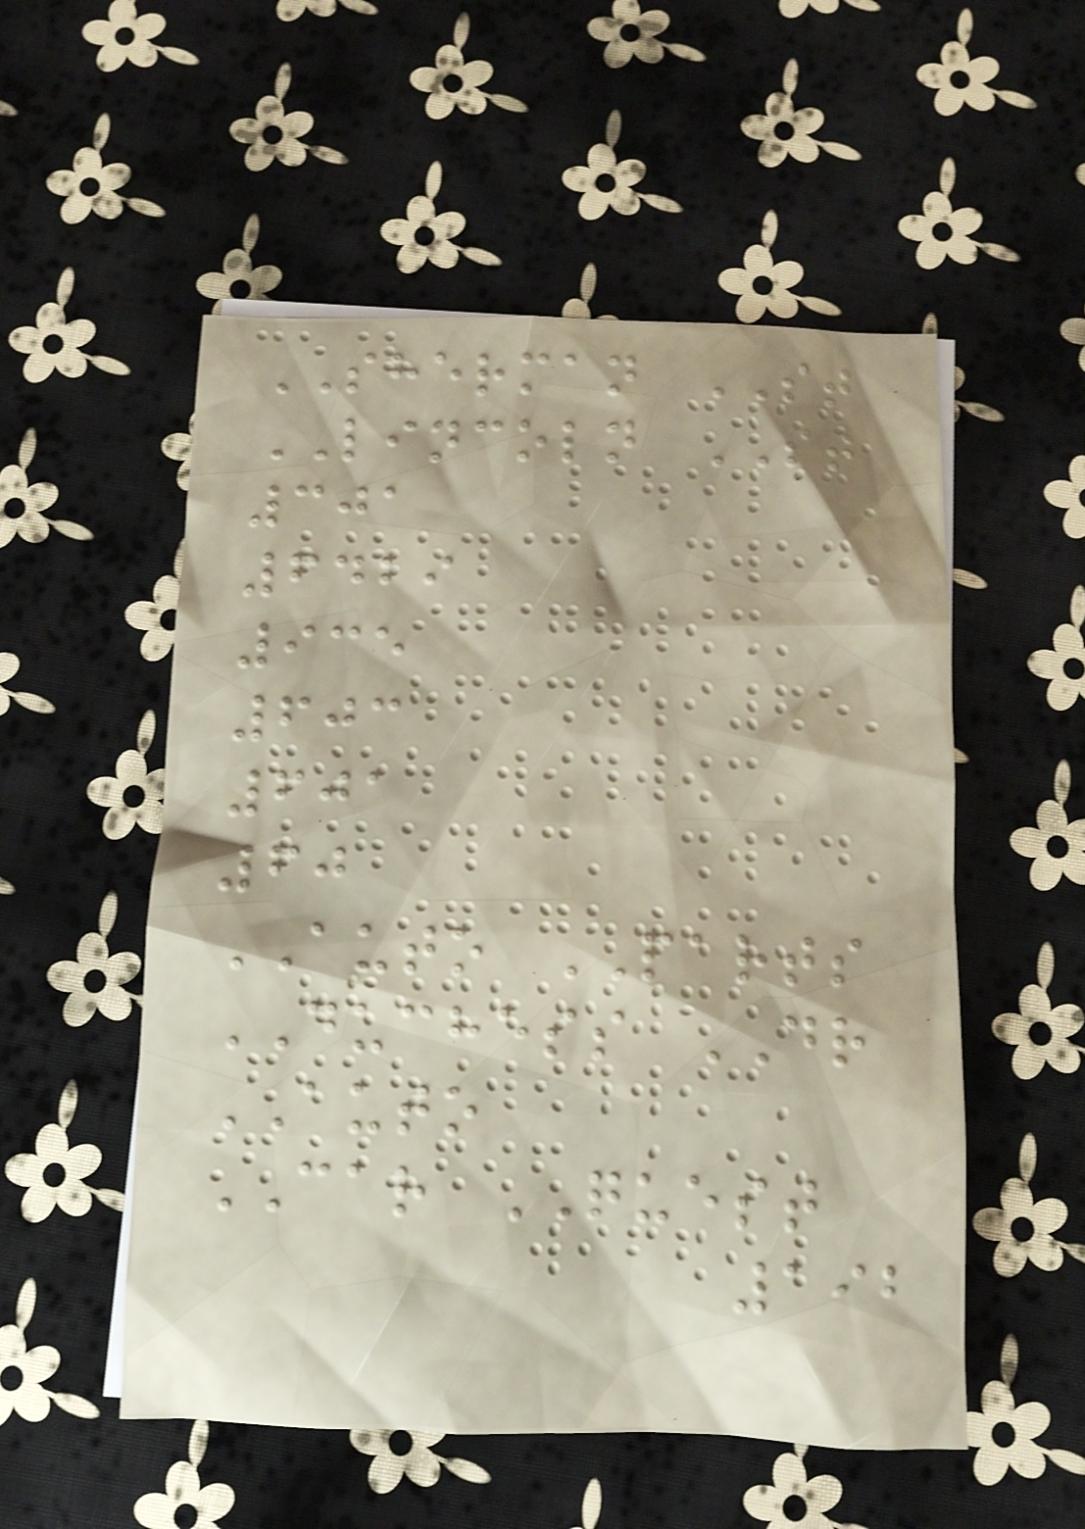SHERMAN ST
LINCOLN ST
301
6429
935
603
601
60
AUTO PARTS
DUCHESS DR
AUTO
CAR QUEST
192
